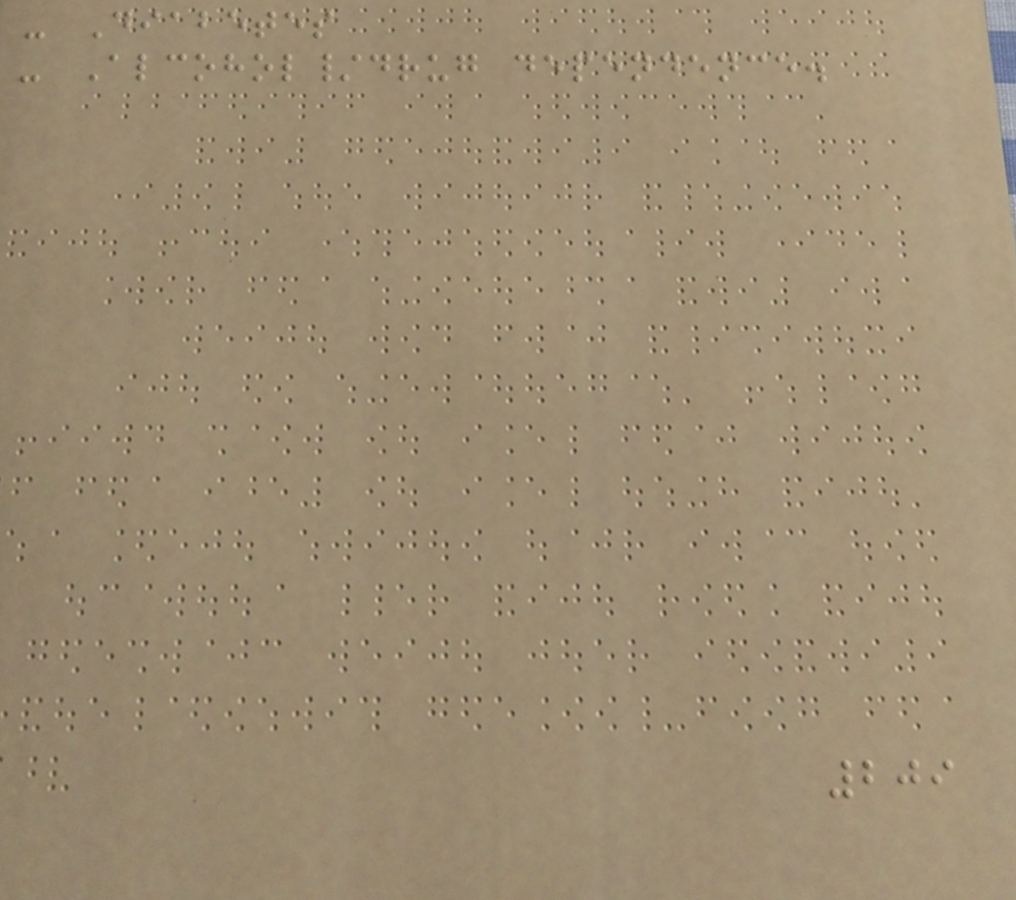- Diabetes
- Alcohol/drug dependence.
209
